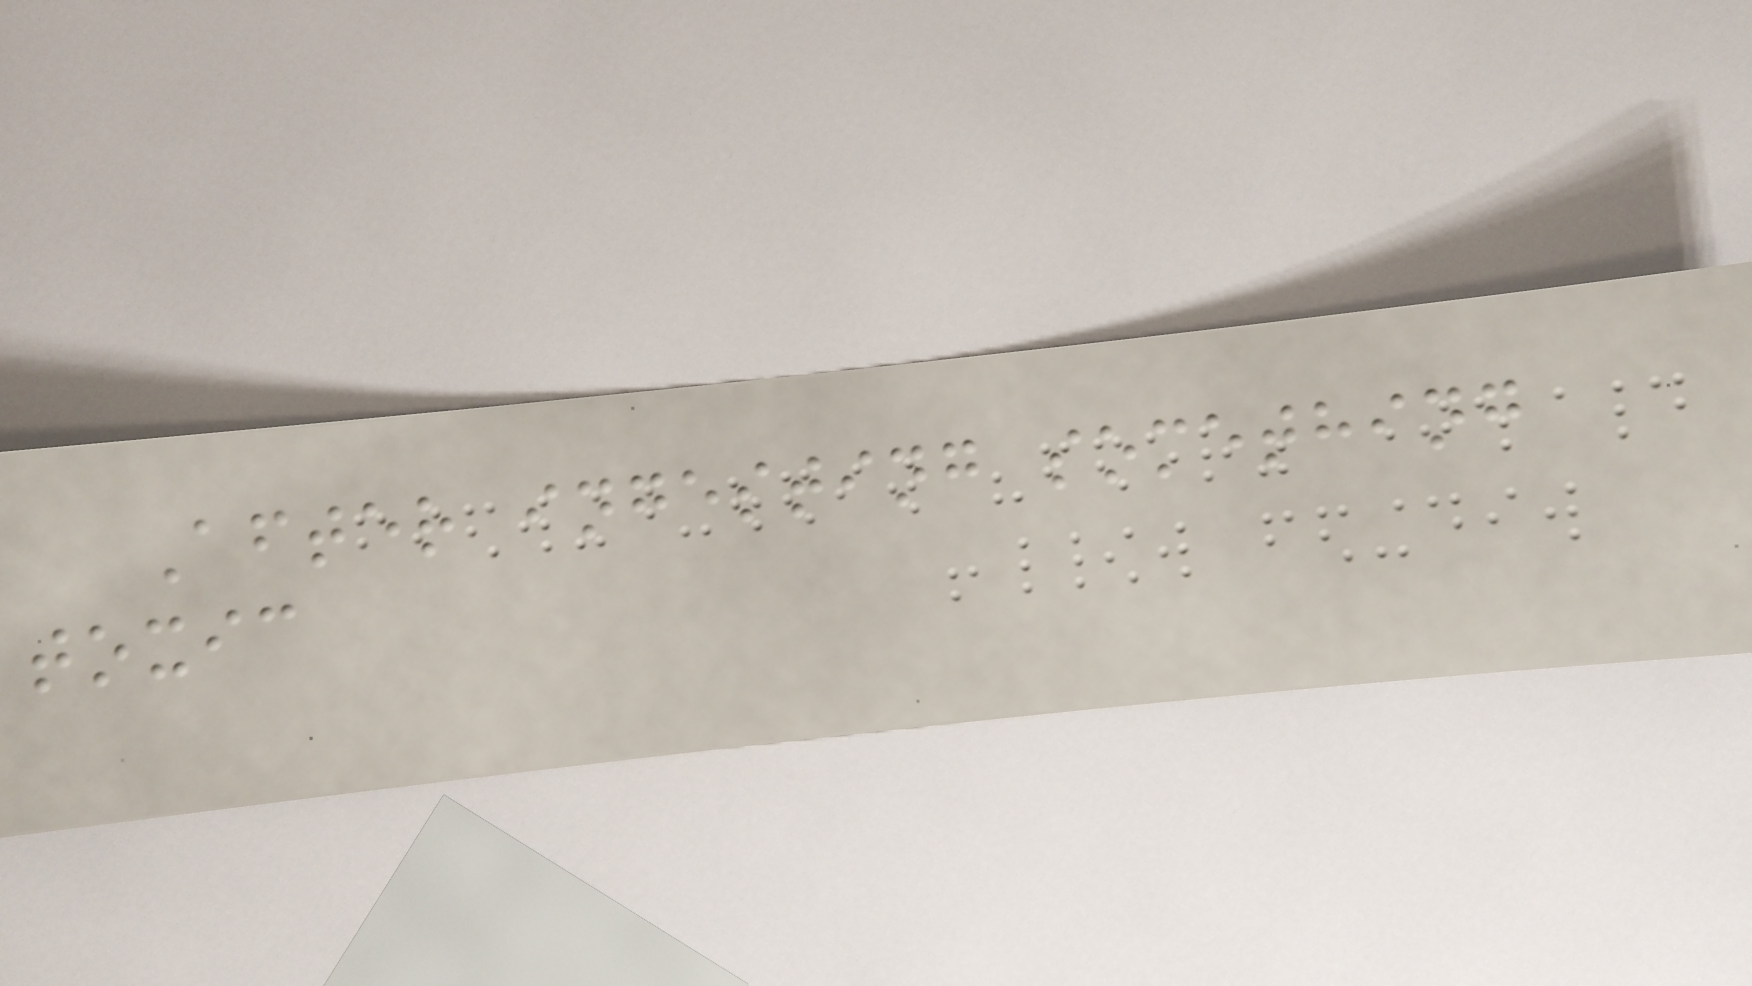After ingesting something
toxic
